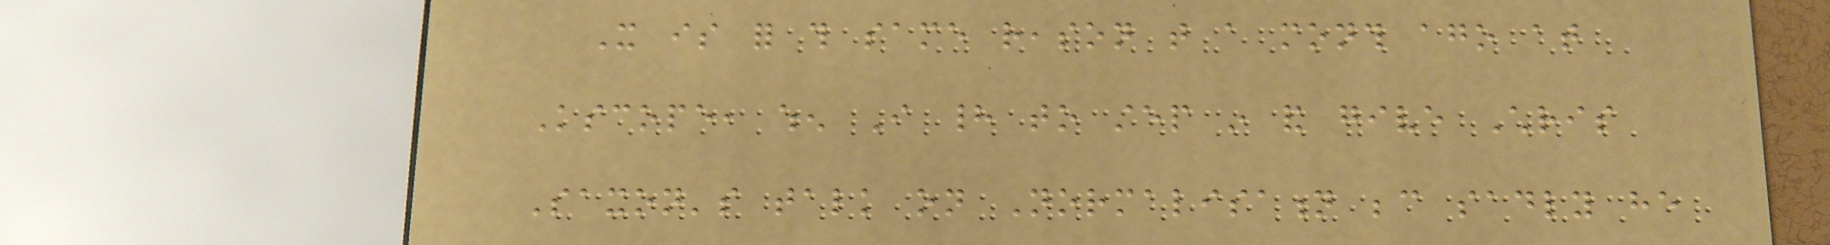It is for this same reason that a month ago at
Kscope, when I had to step in and give Chris
Saxon's talk on Normalisation because sadly he
